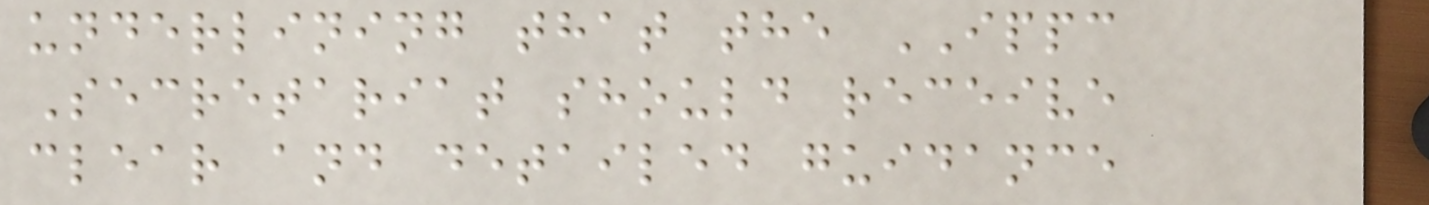underlining that the IPPC
Secretariat should receive
clear and detailed guidance
